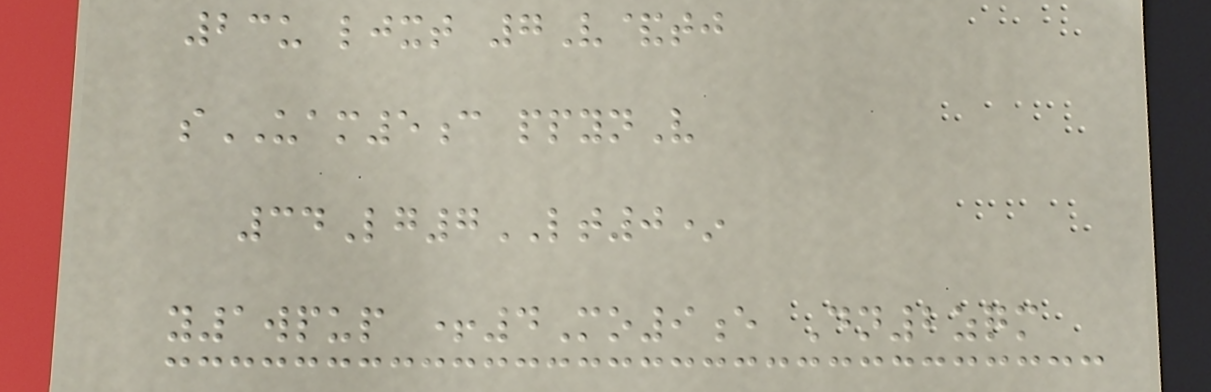23u ljxt 7V&tj
sUAM5c ppynV
34Lg7LT0*
y1wpup +4Mo9e Dn2zqm
